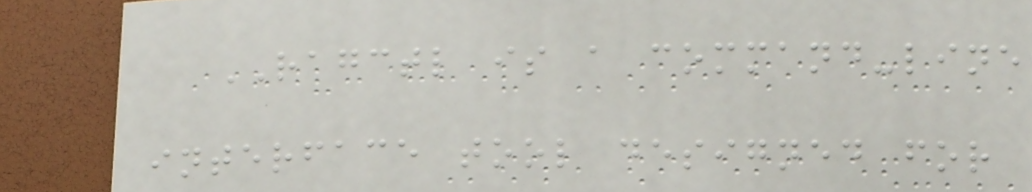RAGCTL is a command-line
interface tool designed for
